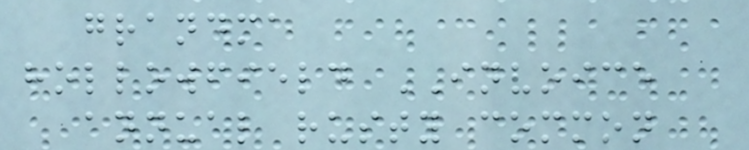grandma
hollowfield INVOICE
annual rusty common
